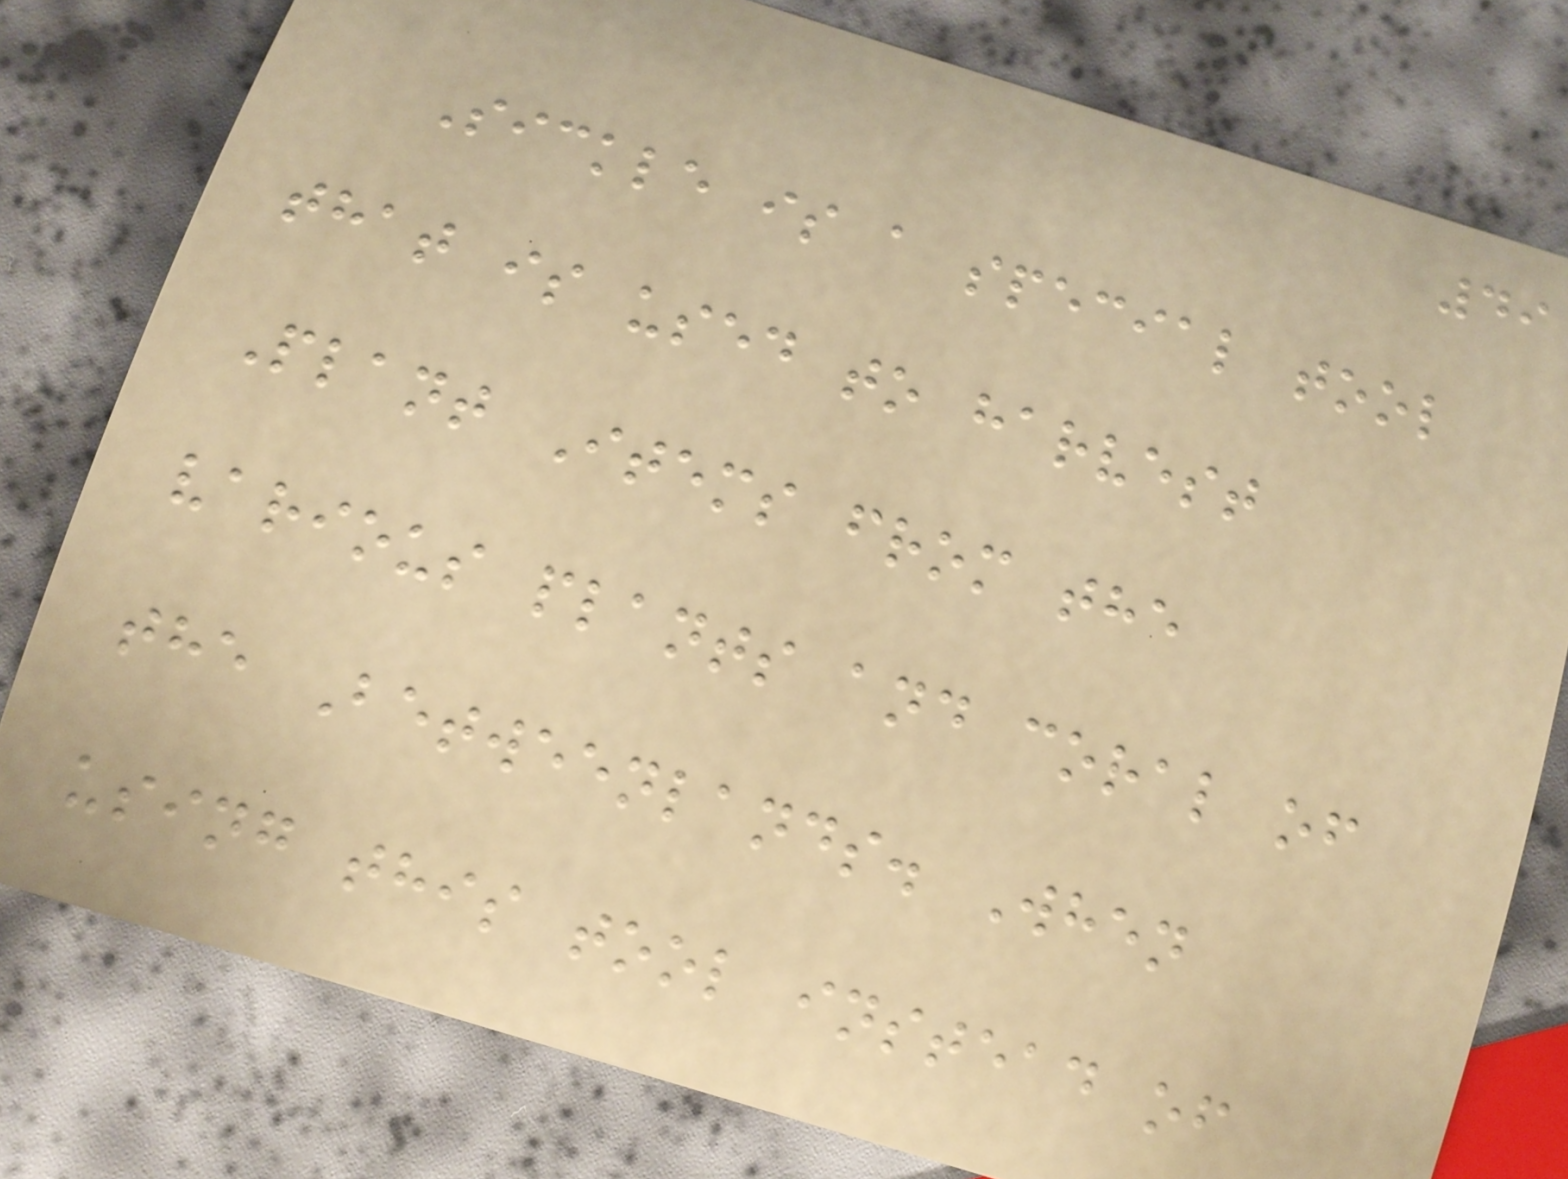49
Sickle is a special tool
that is used to harvest
Plant Items from the
various plants and coral of
the Betweenlands. When
using this tool instead of
